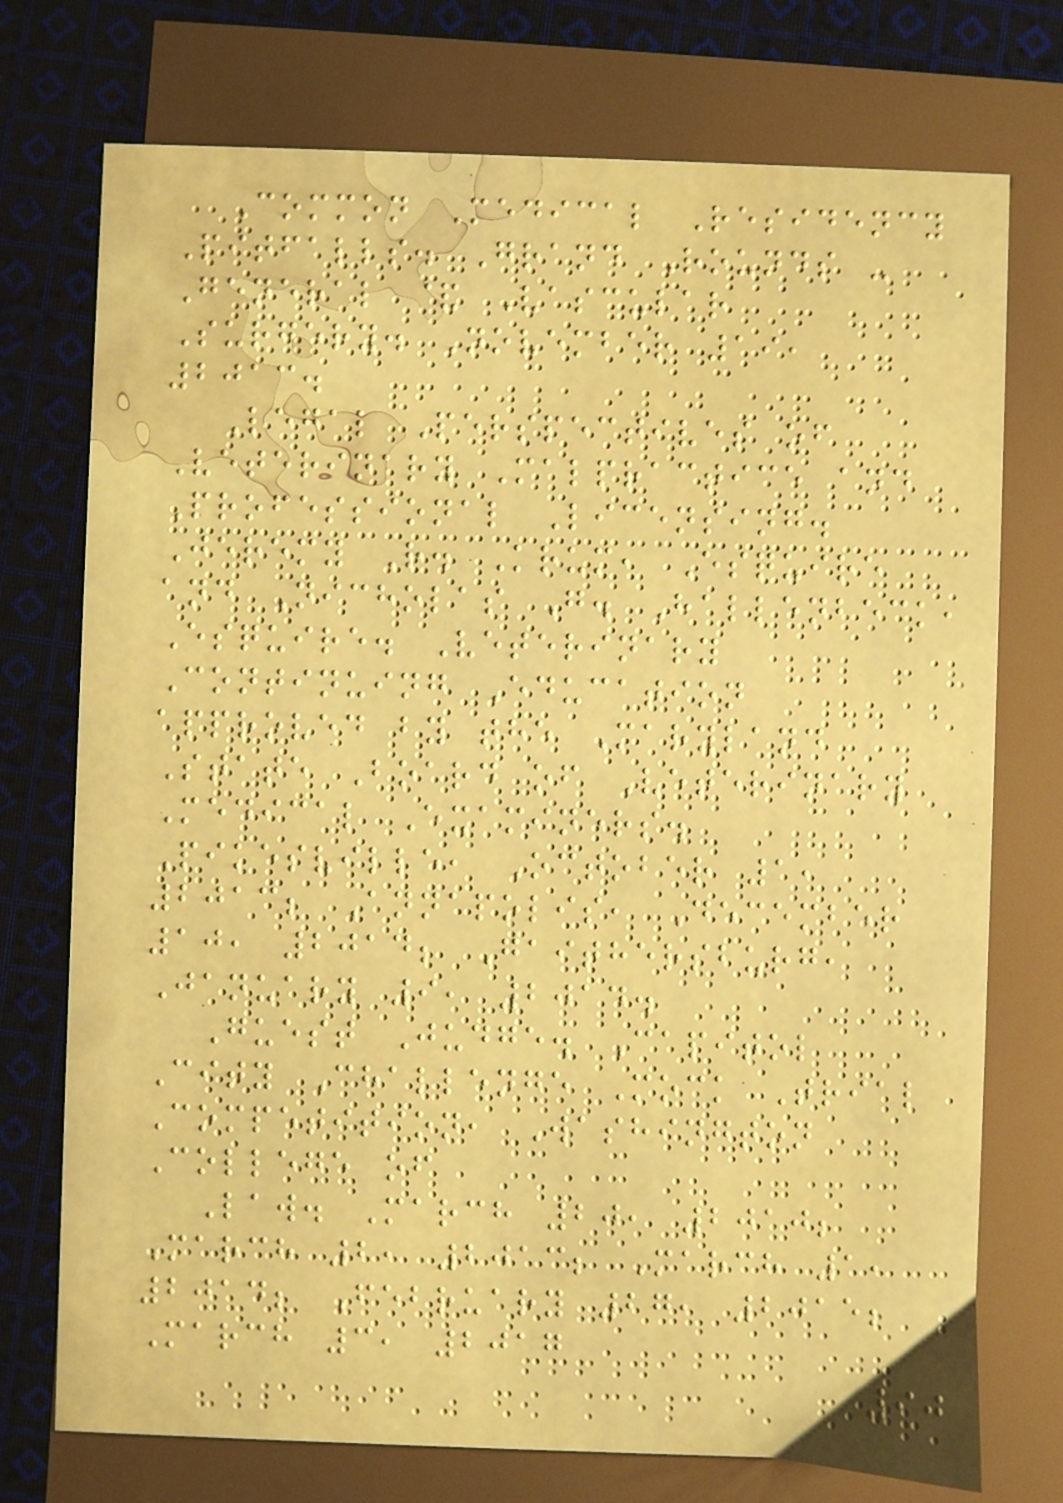Common Medical Residency
Pitfalls. Grand Rounds -
General & Vascular
Surgery. November 19,
2013.
Legal Perspectives of
Veterinary Malpractice and
Professional Licensing.
Jeremy R. Krum, Esquire
and Nicholas G. Hallenbeck,
Esquire. Veterinary
Continuing Education
approved by the Maryland
State Board of Veterinary
Medical Examiners.
Pikesville, October 1,
2013; Annapolis, December
10, 2014; Gaithersburg,
January 9, 2014.
Guest Judge. Capitol
City Challenge Mock Trial
Competition, Washington
College of
Law. March 20, 2010;
March 2, 2013; March 1,
2014; February 27, 2015;
March 3, 2017
90
